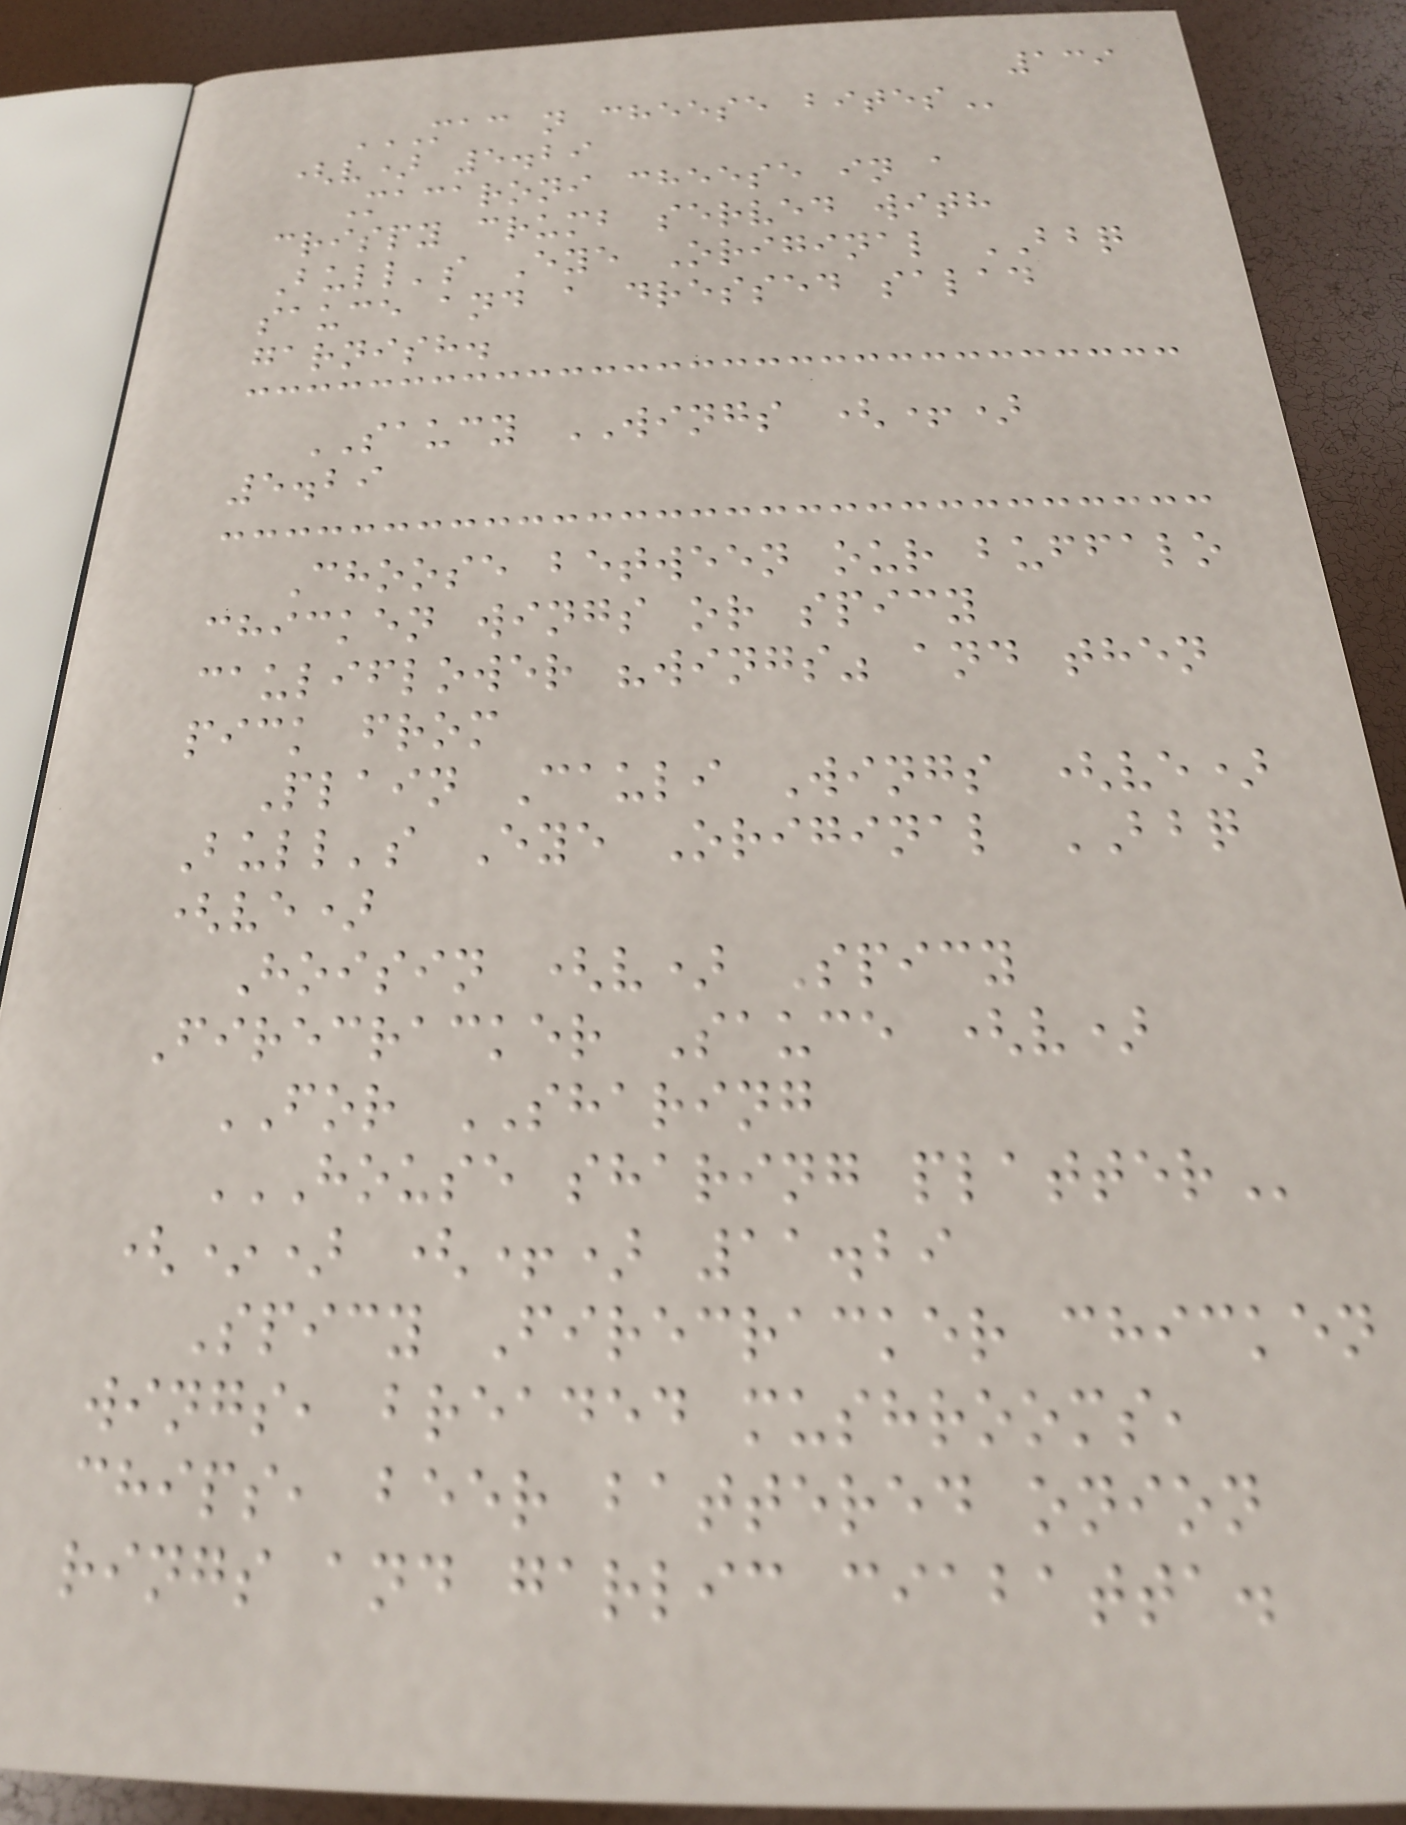139
MAC N CHEESE BITES
(v) 5.29
Macaroni cheese in a
crispy crumb served with
Bull's Eye Original BBQ
sauce and a dressed salad
garnish.
SAUCY WINGS (+)
5.29
Choose between our buffalo
chicken wings or spicy
cauliflower "wings" and then
pick from
Plain Cauli Wings (ve)
Bull's Eye Original BBQ
(ve)
Hoisin (v) Spicy
Firecracker Sauce (v)
FOR SHARING
HOUSE SHARING PLATTER
(*) (+) 11.29
Spicy Firecracker chicken
wings, breaded mushrooms,
chips, beer battered onion
rings and garlic ciabatta.
